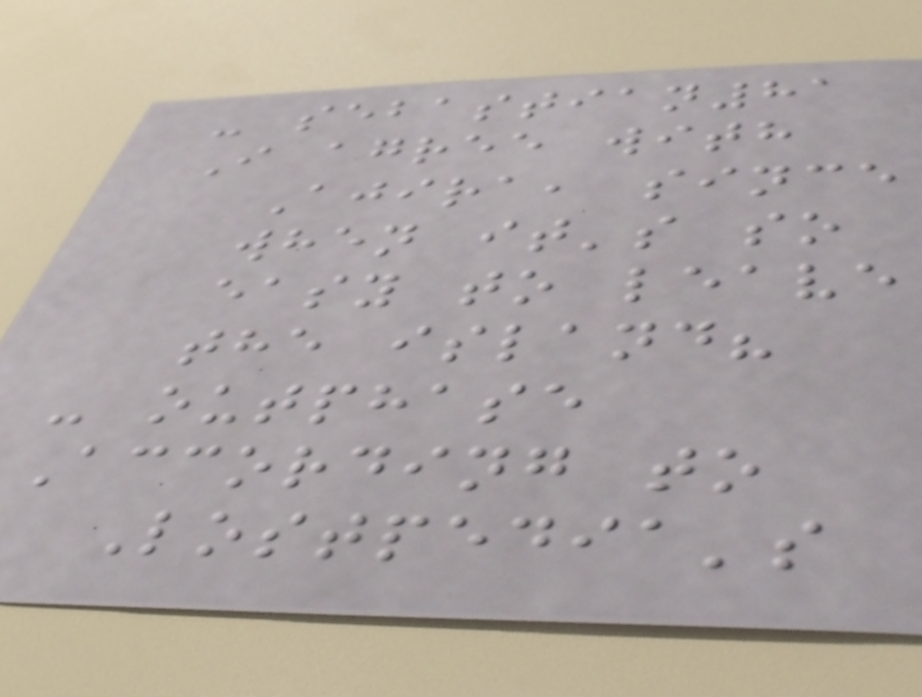- sebastian81
I agree with
Ajira, since
when it's so
easy to leave
the island?
- outphase
According to
Lostpedia's
